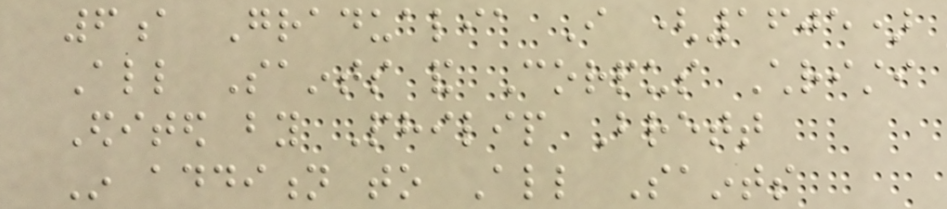6a Gradualia I (1605)
All Saints and Corpus Christi
Edited by Philip Brett
In addition to All Saints
